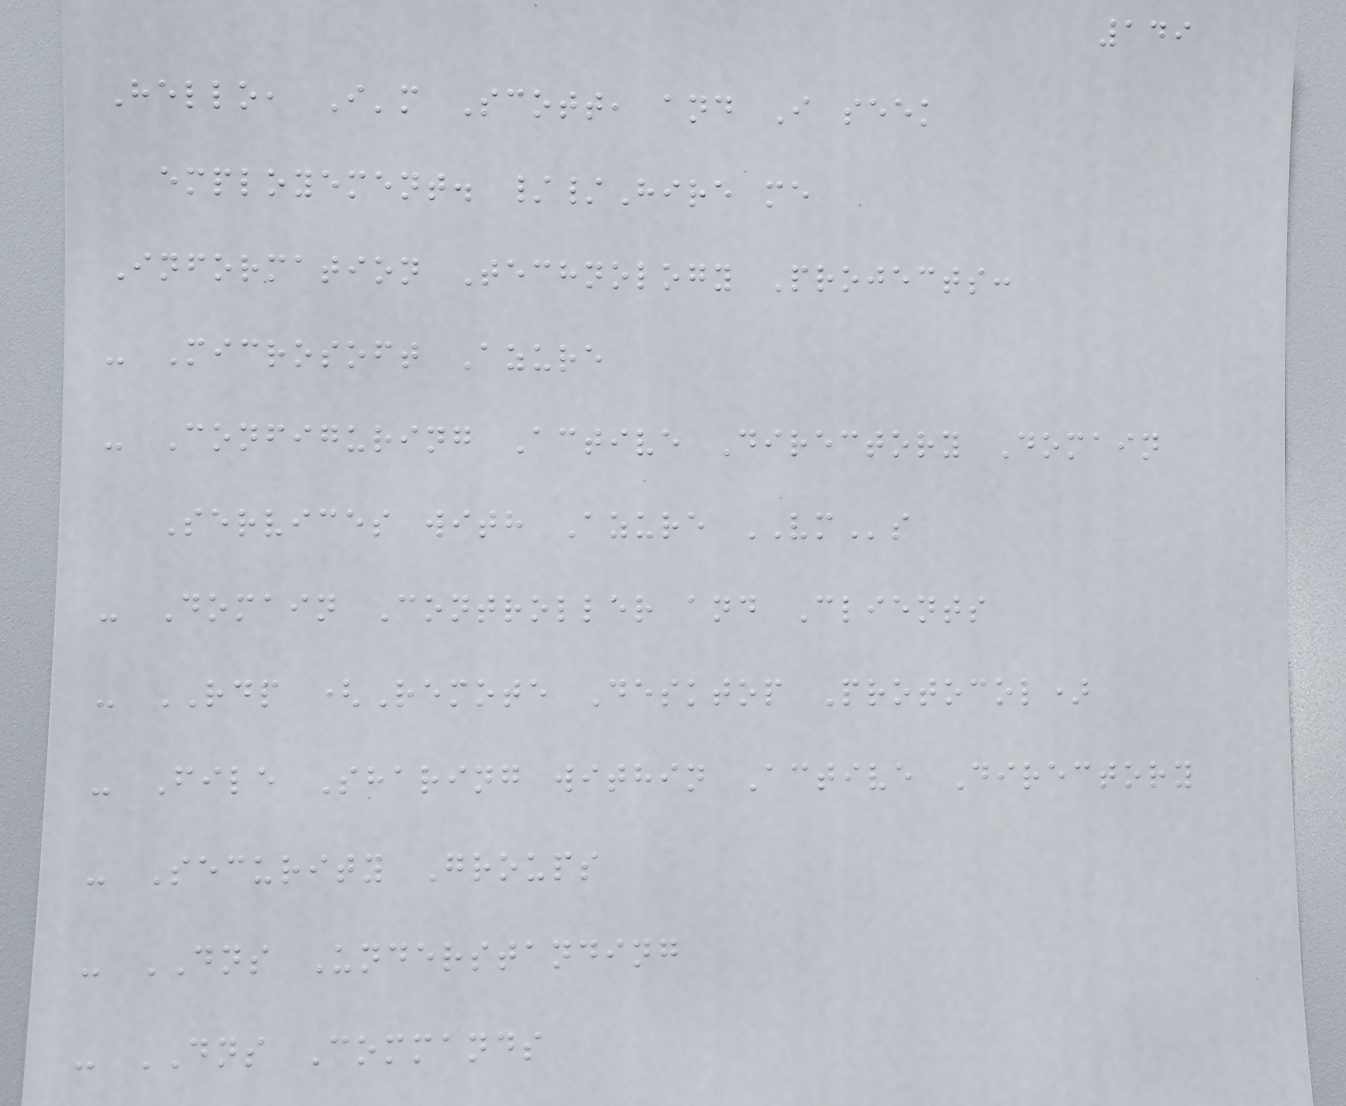149
Hello, I'm Scott, and I seek
employement. //Hire me
Information Technology Projects:
- Microsoft Azure
- Configuring Active Directory Domain
Services with Azure VMs
- Domain Controller and Clients
- RDP (Remote Desktop Protocol)
- File Sharing within Active Directory
- Security Groups
- DNS Understanding
- DNS Commands
